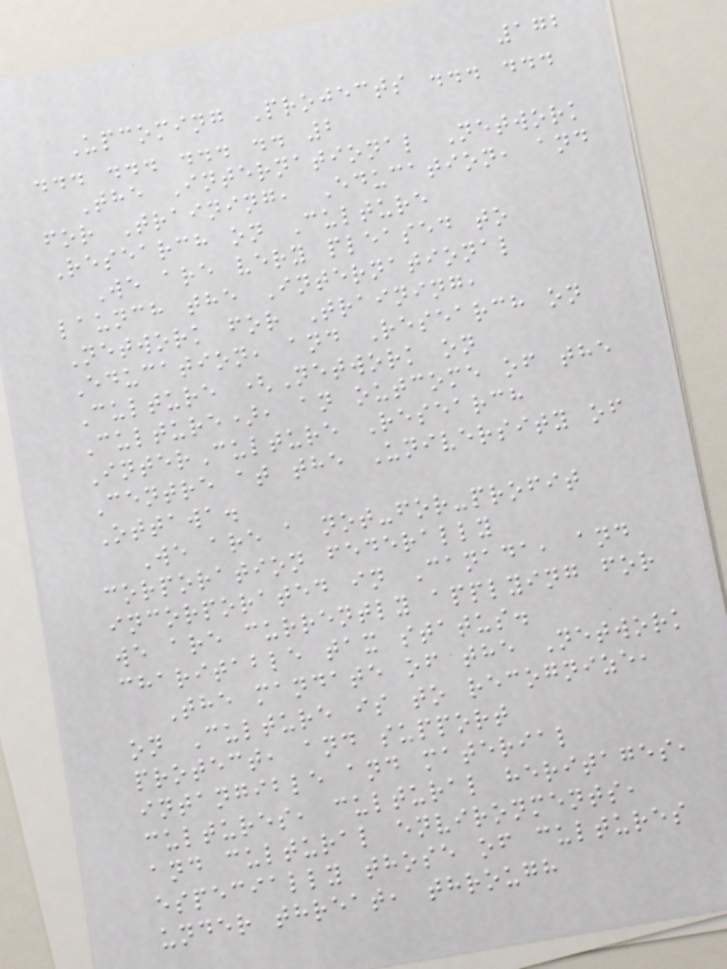172
Upcoming Projects ... ...
... ... ... .. 2
The International Network
for Training, Education, and
Research on Culture
We are very pleased to
launch the International
Network for Training,
Education, and Research on
Culture (Network on
Culture), an outcome of the
InterCulture Research
Centre at the University of
Ottawa.
We are a not-for-profit
corporation federally
incorporated in Canada, and
we are currently applying for
charitable tax status.
The mandate of the Network
on Culture is to recognize,
protect, and support
intangible and material
cultures, cultural heritages,
and cultural environments,
especially those of cultures
under threat, through
